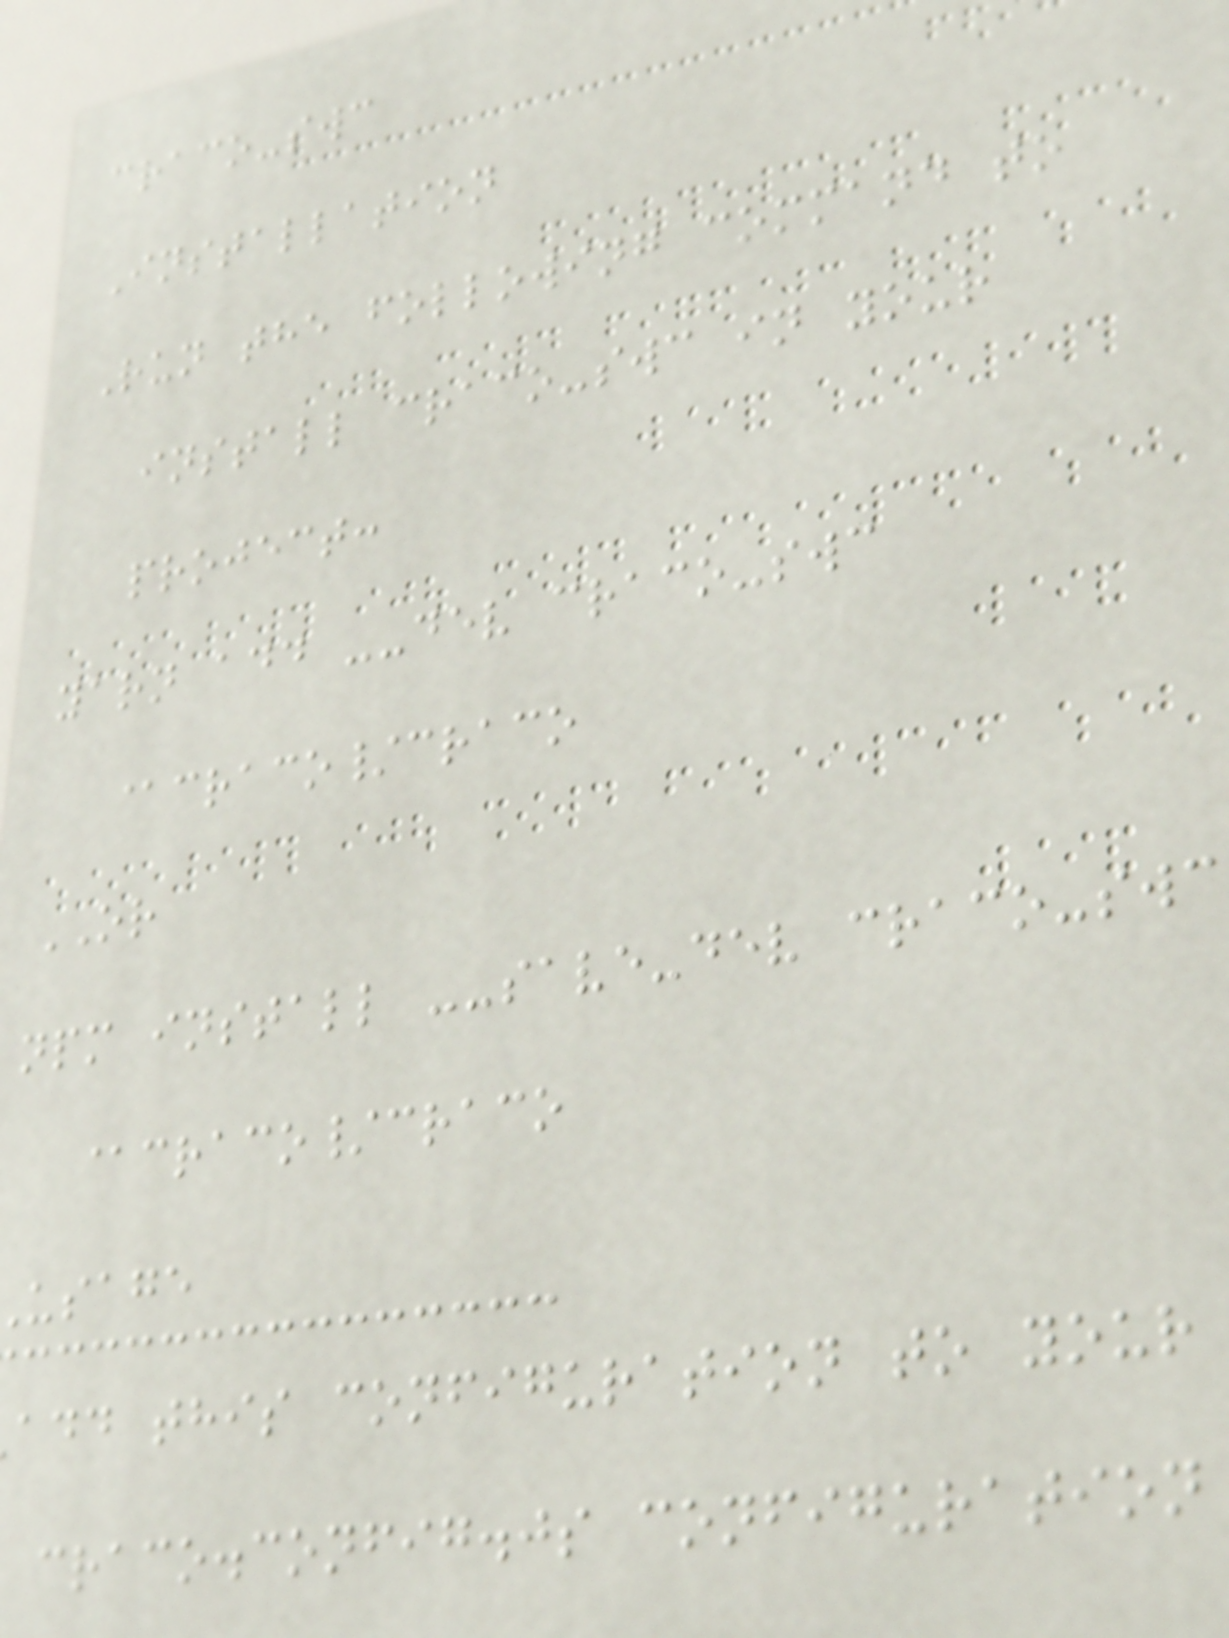craco-swc
Installation
Run the following command to
install craco-swc in your
project:
yarn add --dev craco-swc
@craco/craco
OR
npm install --save-dev craco-swc
@craco/craco
usage
add this configuration to your
craco.config.js configuration
